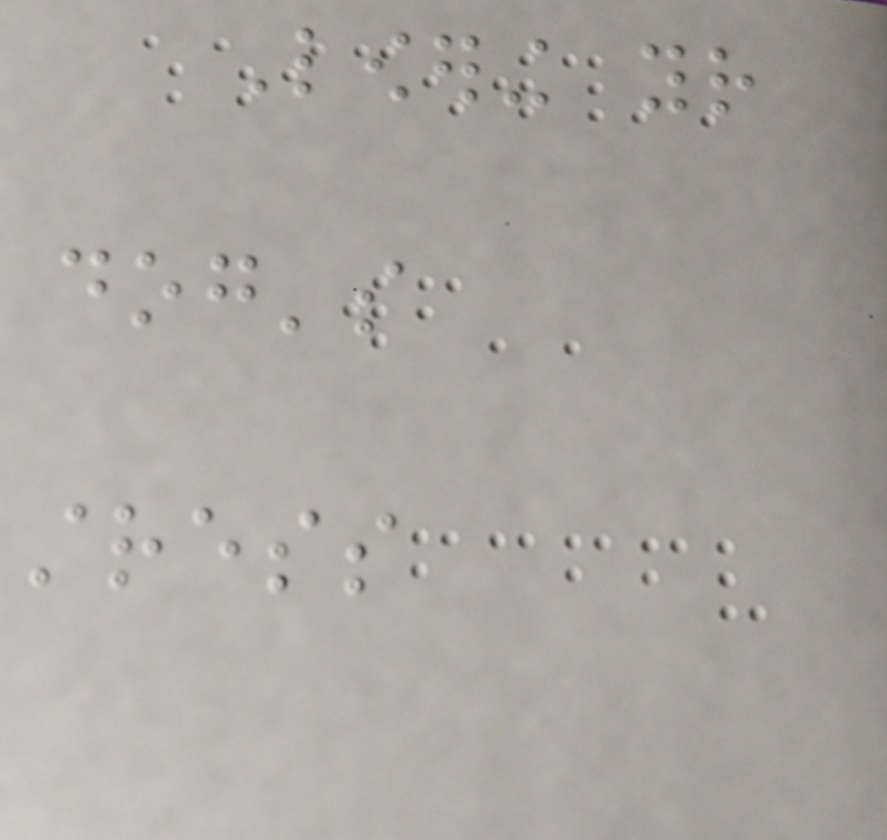Lowering your
dog's
stress
